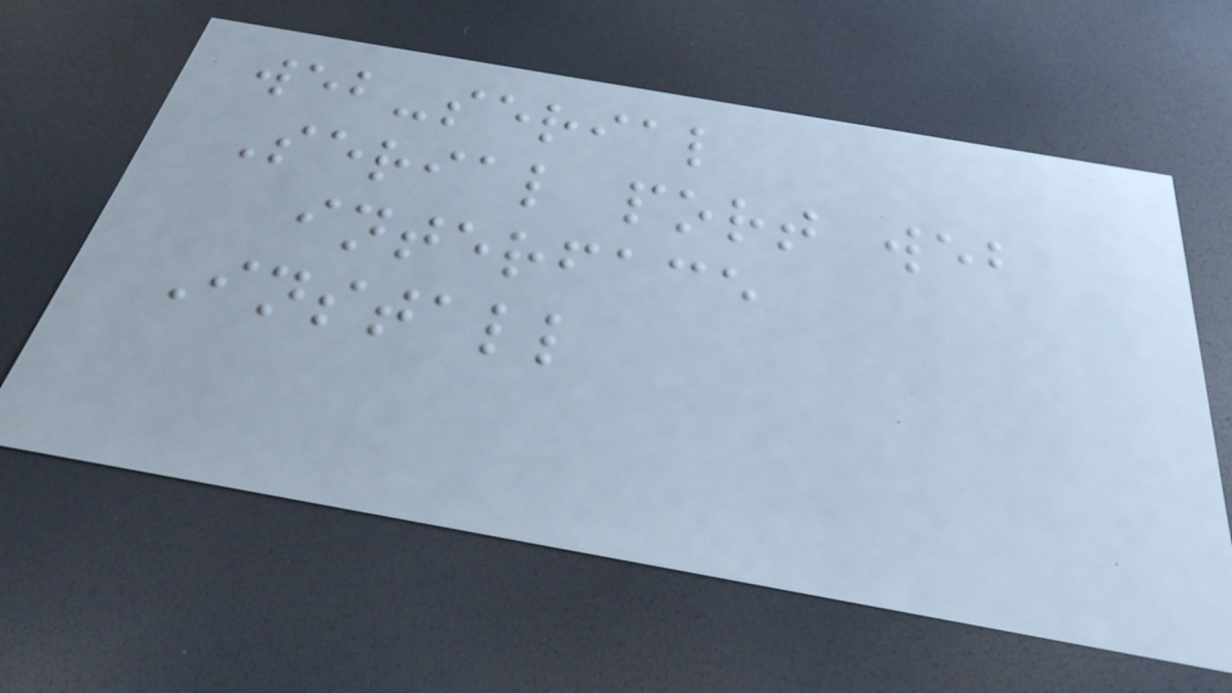web-serial
Serial port web
interface
Install
